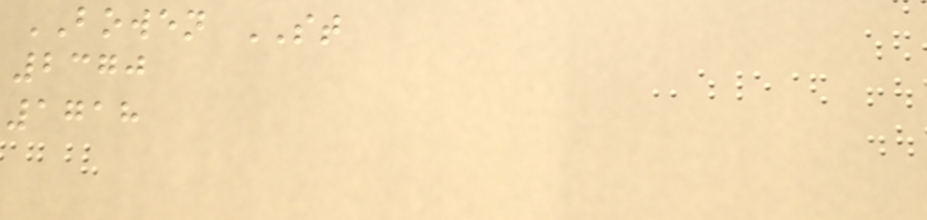BOWEN ST
2370
1718
